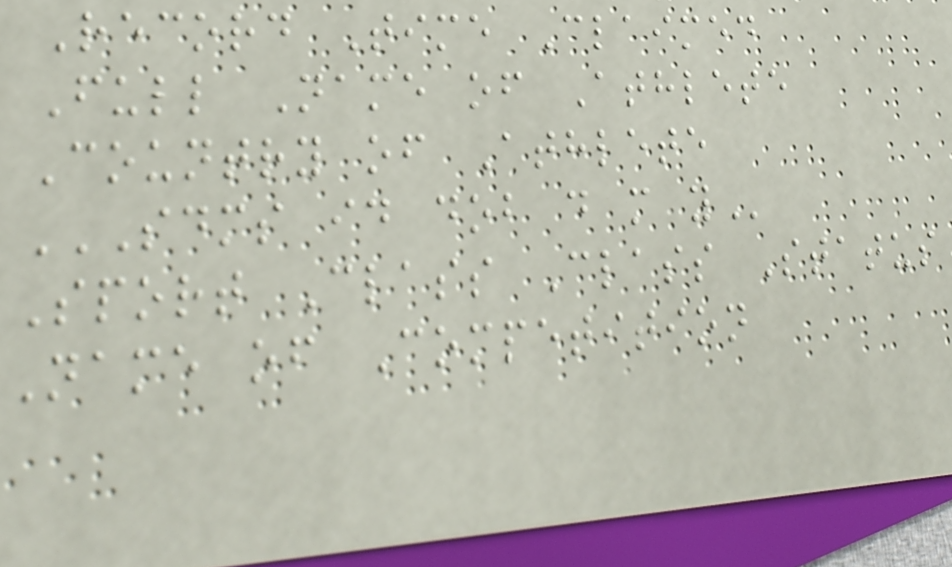Record Time Claimed
Full Name of Athlete
Country of Athlete
SDMS ID DOB D M Y
Sport Class Class Status
Name of Competition
